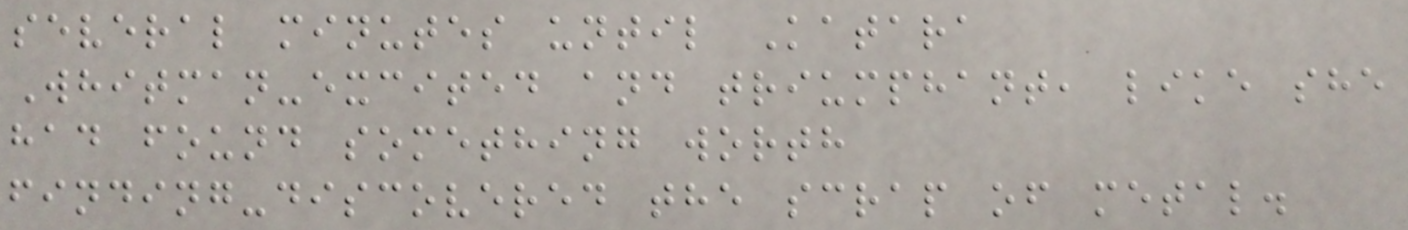several minutes until Katara
Whitman-excited and triumphant, like she
had found something worth
finding-discovered the scrap of metal.
